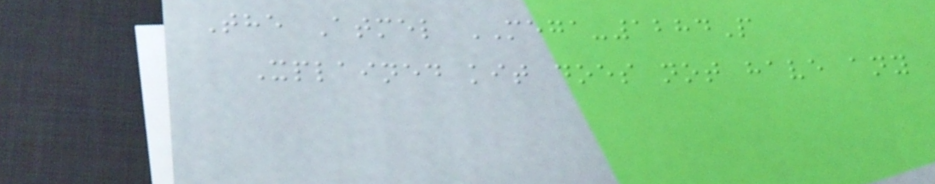The Atmel MEGA-1284P
Xplained kit does not have any
